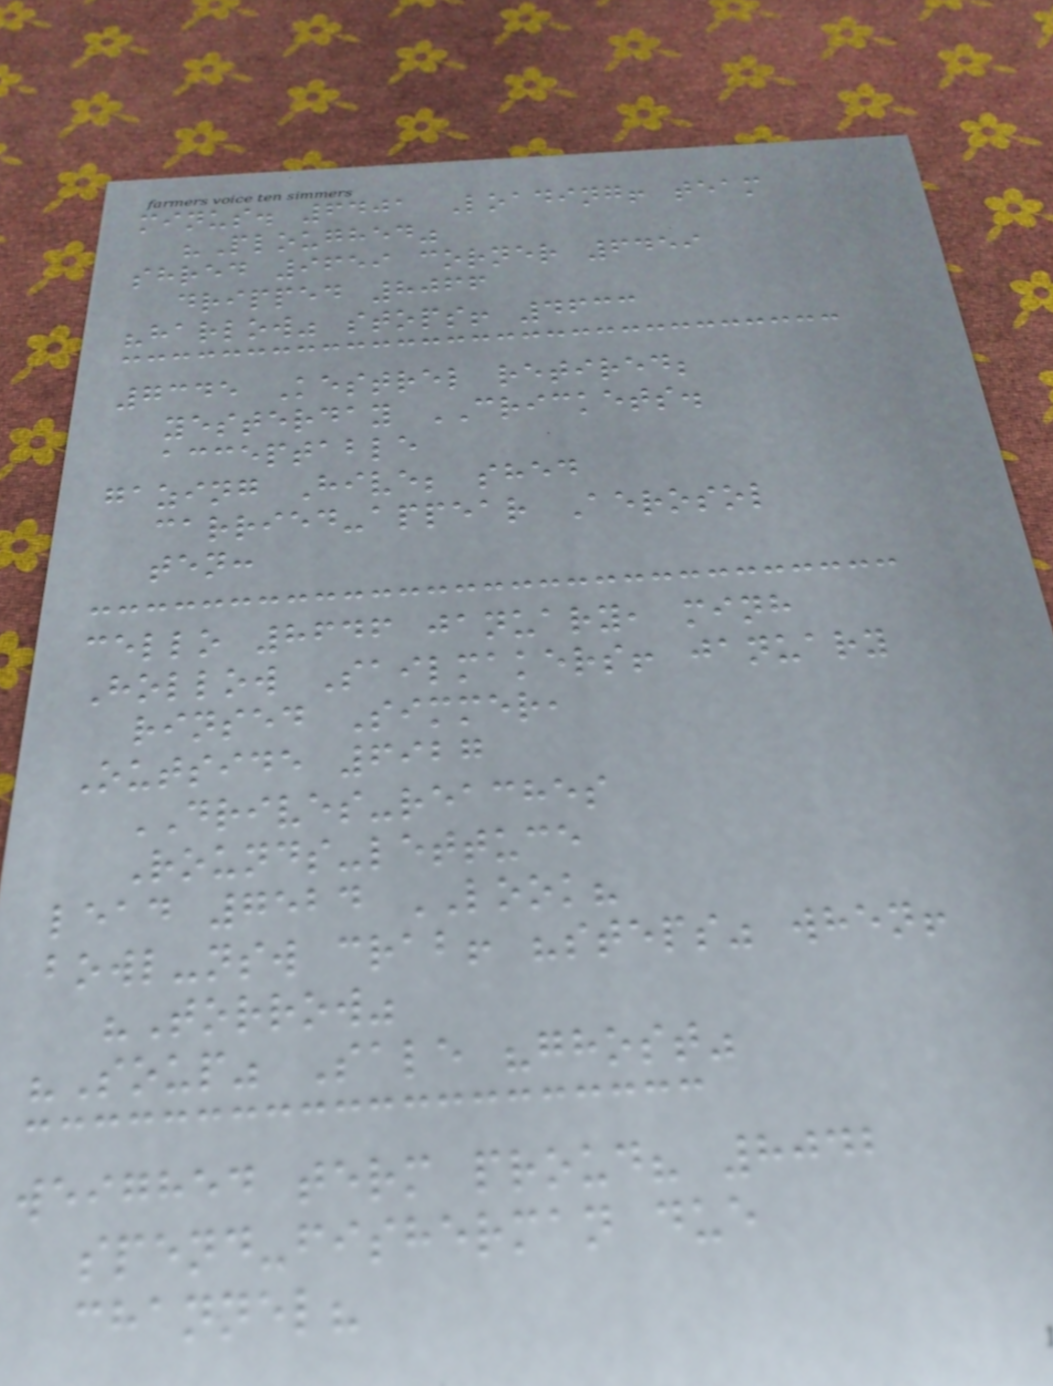minus. 6401 Loading! team
"Ploughed"
shred 9659 corner 6459
dripped 8066
"harlow" stops! 4633
7345 Kestrel retired;
yesterday CRICKETS.
acceptable
gazing Hive; shed
carried-appear Aerosol
ten:
cello 8646 january, minh
Hollow Sailmakers! january
rinsed Simmer,
Outside 6927
DRIVES-reaches
Rounds-lettuce
lead 7524 LOOK?
bowl-nsw crab! "steps" when!
"Torrow"
"Soup" Sale "ghost"
weighed term proud? 8042
spend-fisherman due
channel?
